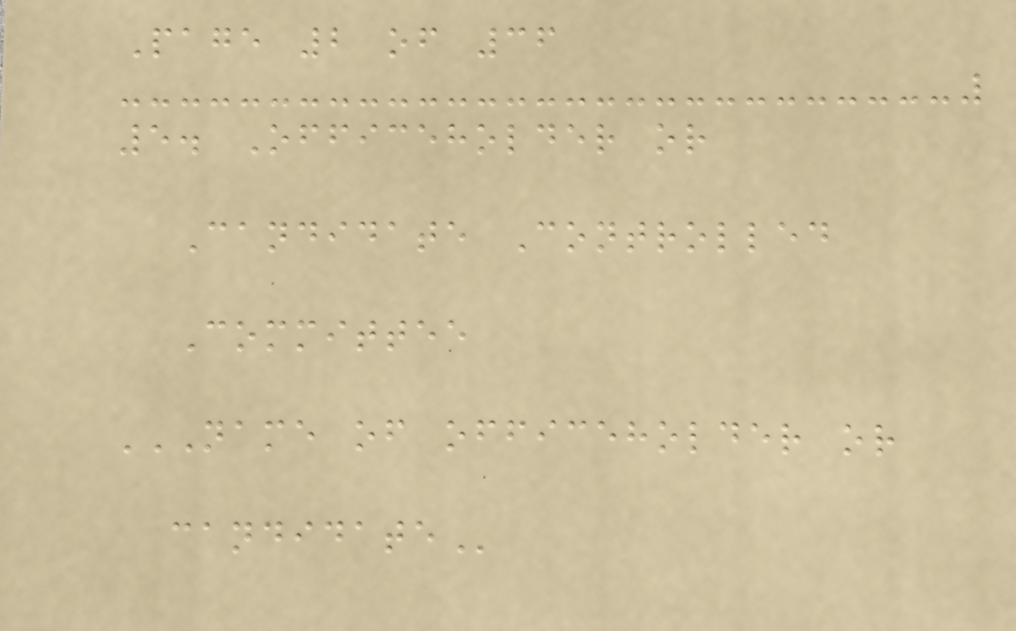Page 2 of 36
5. Officeholder or
Candidate Controlled
Committee
NAME OF OFFICEHOLDER OR
CANDIDATE
